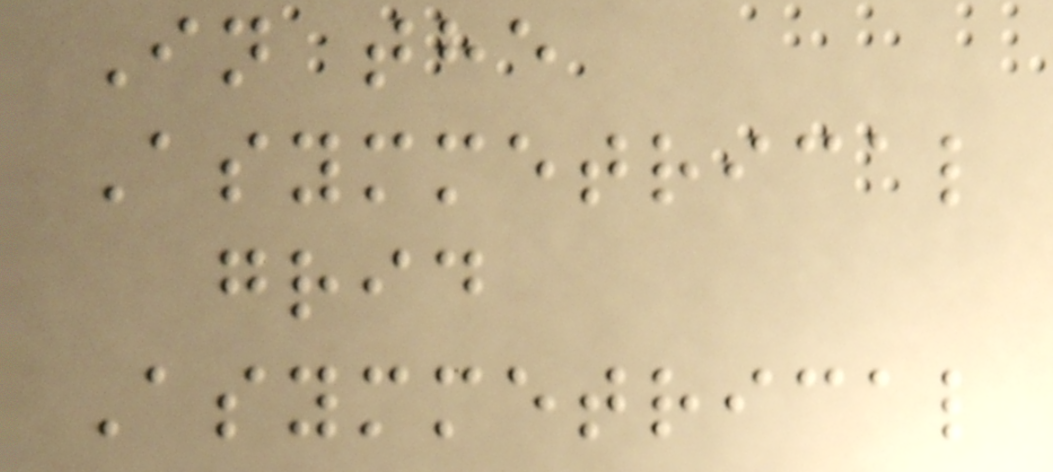In the
Asymmetrical
grid
Asymmetrical
